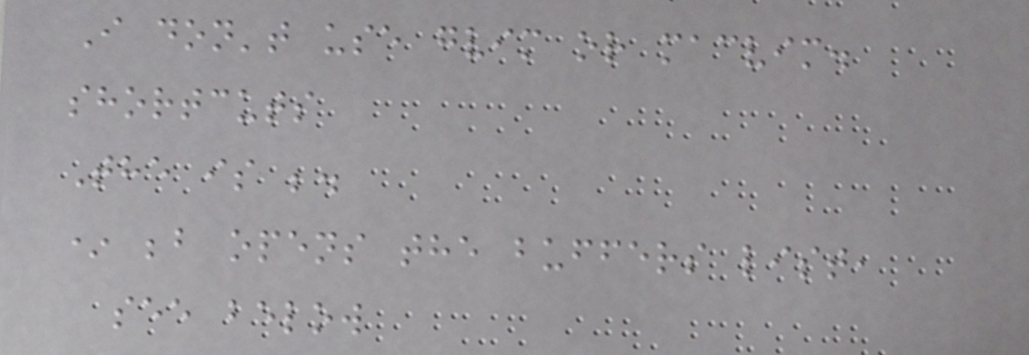I don't use gvim or macvim.
shortcuts
The is ;.
* ;b opens the buffers list,
see below
